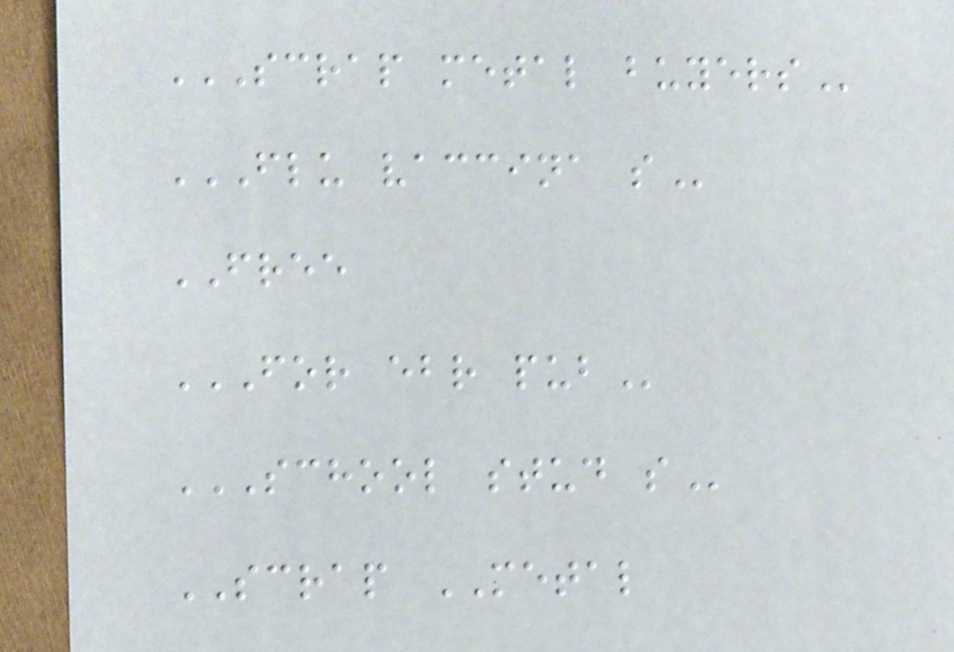SCRAP METAL BUYERS
FLU VACCINA S
FREE
FOR EBR PUB
SCHOOL STUD S
SCRAP METAL
